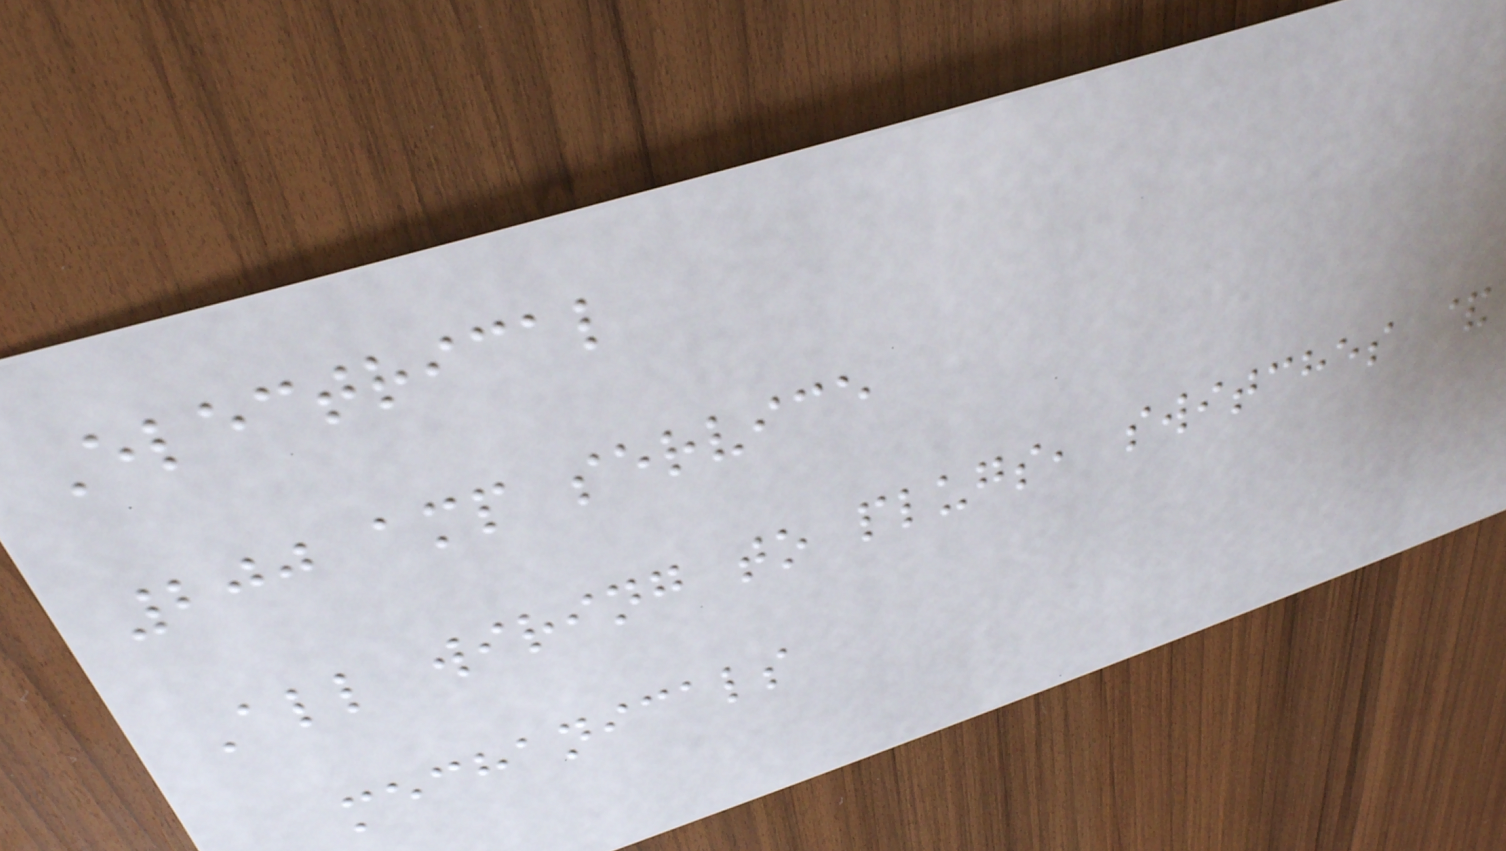Electrical
200 amp service
All wiring to plugs, switches &
mechanicals
